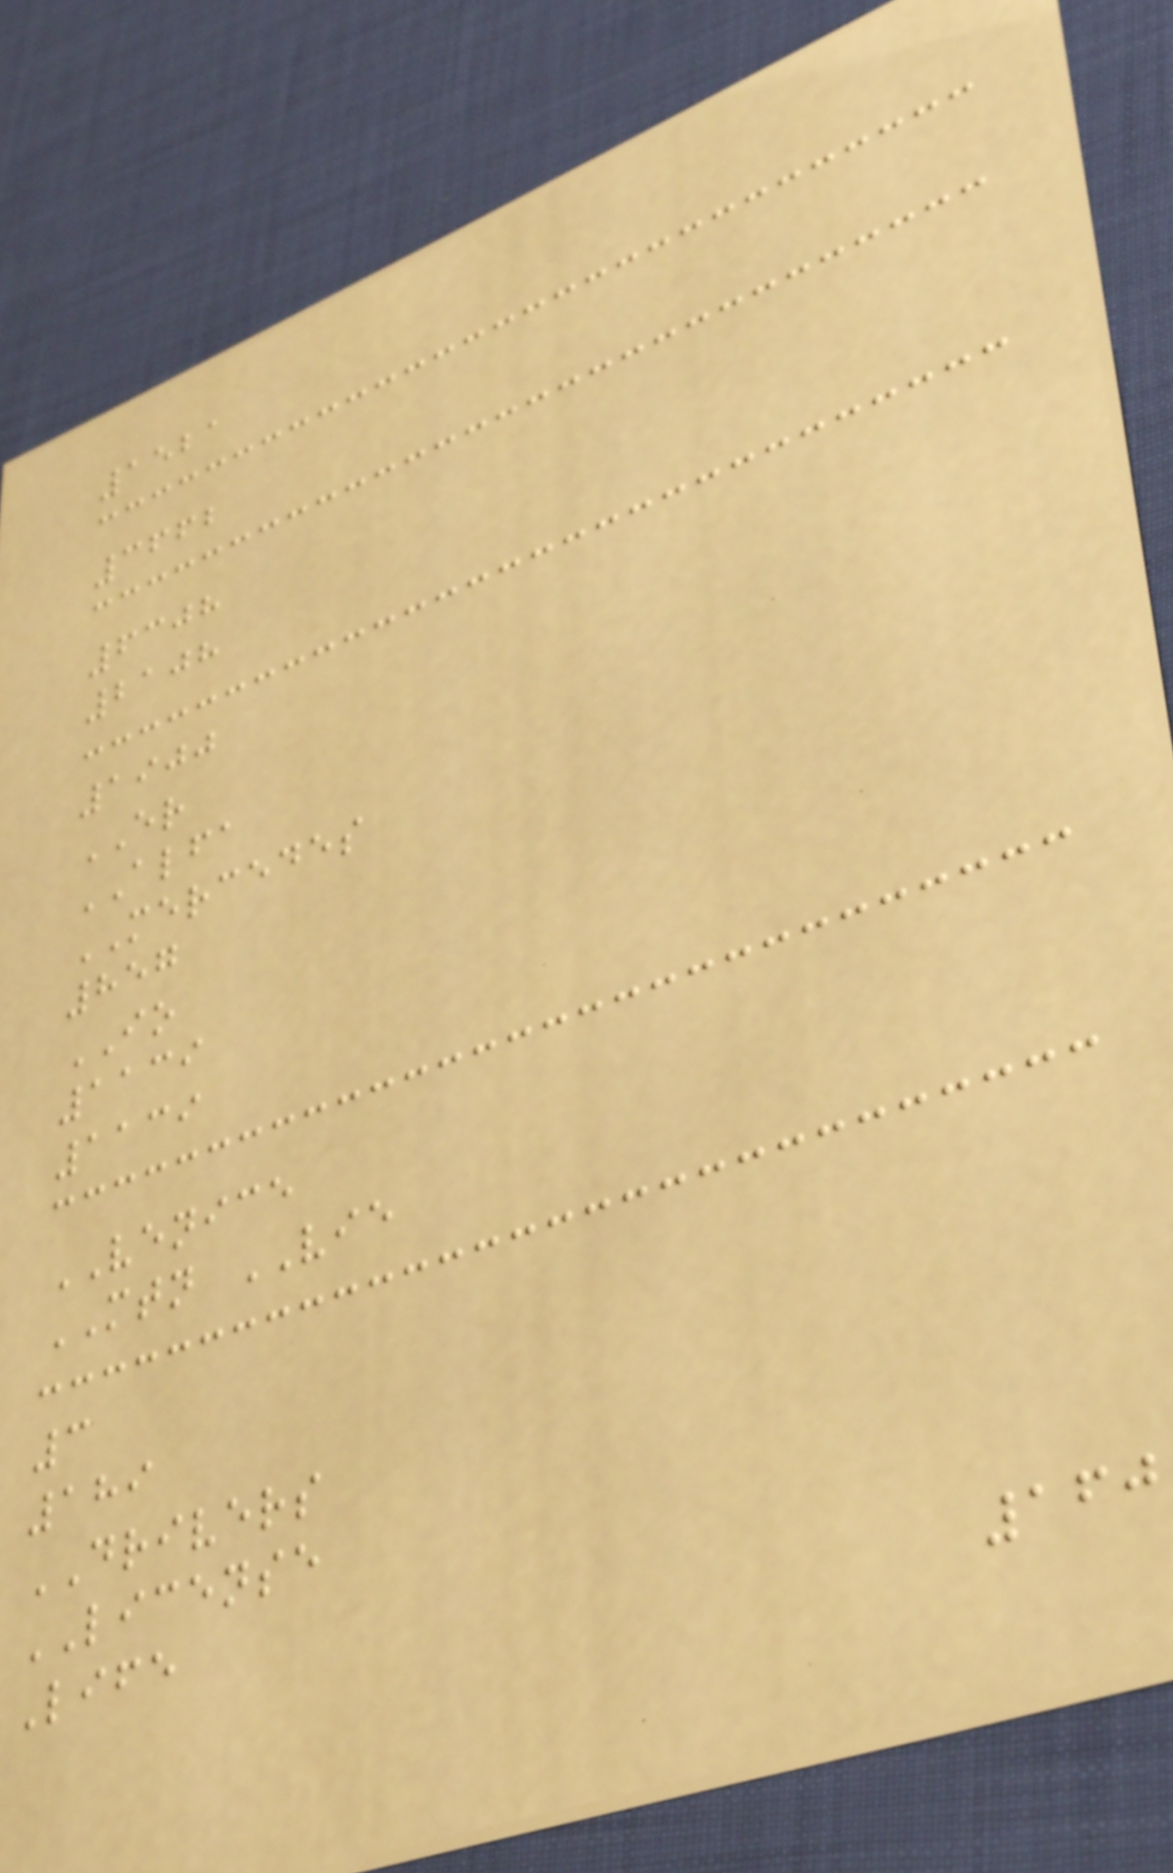1521
3662
6308
2108
1900
ER
ALFA
MERCEDES
857
IO
1139
1139
VENICE
MTN VIE
3
189
DRIVERS
LICENSE
Life
160
